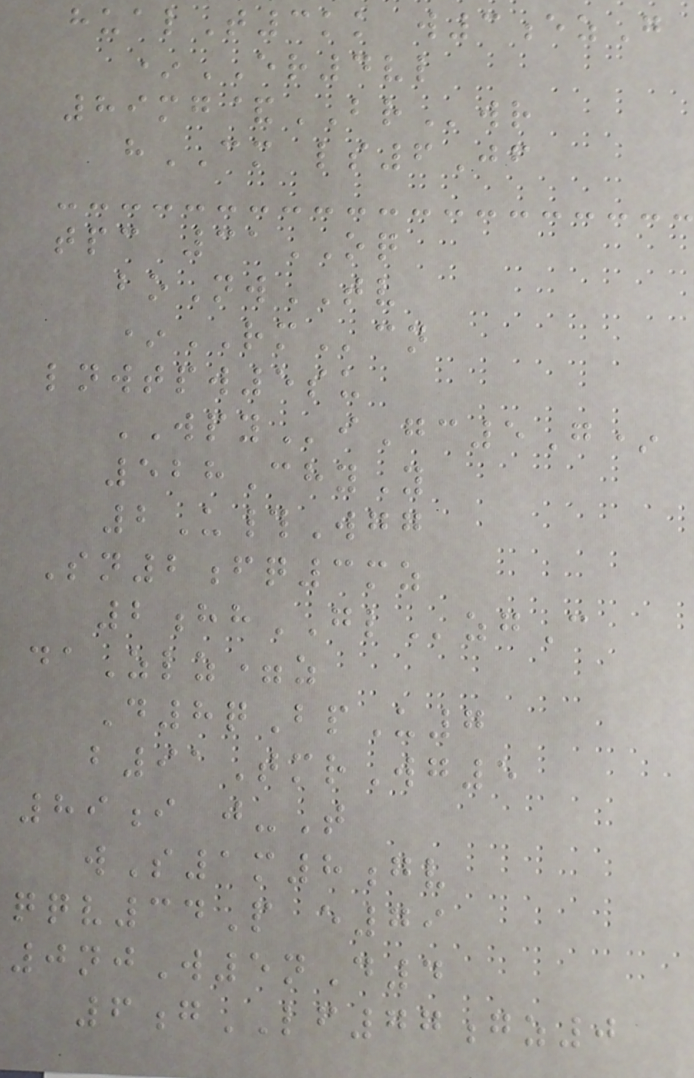hualT3kk w3ezG
*ER4vl
89mg&BRwr
hCM ls6Jf
tpc 31OQ
boNwTV
*RMcn
lnwtpw5su
WPYiGc5G*
528ChyY
2U#Wgg
Sn2fq3mz
2hhGLzgC
daZlz=z
D8qBpU7
b91TmrWg5
89i j-T
wS1m8gv
qqv34P e79
0njW5nD4
6gLF77gz0
